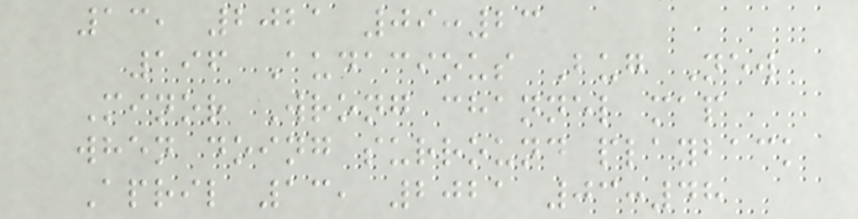13, 2021 09:23
196 Audacious Bug New
Minor Wrong channel map
when doing surround playback
April 13, 2021 03:48
